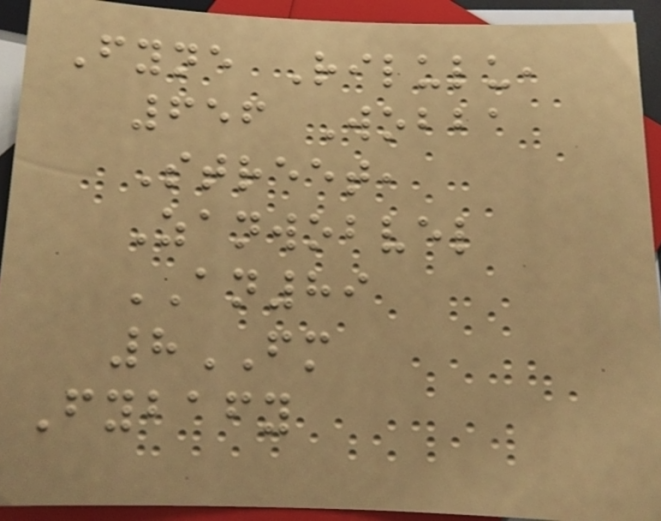Fyne Rilulu,
656 Wobba
Street,
Zanwobvel
AN89
8FM
Fybafy
